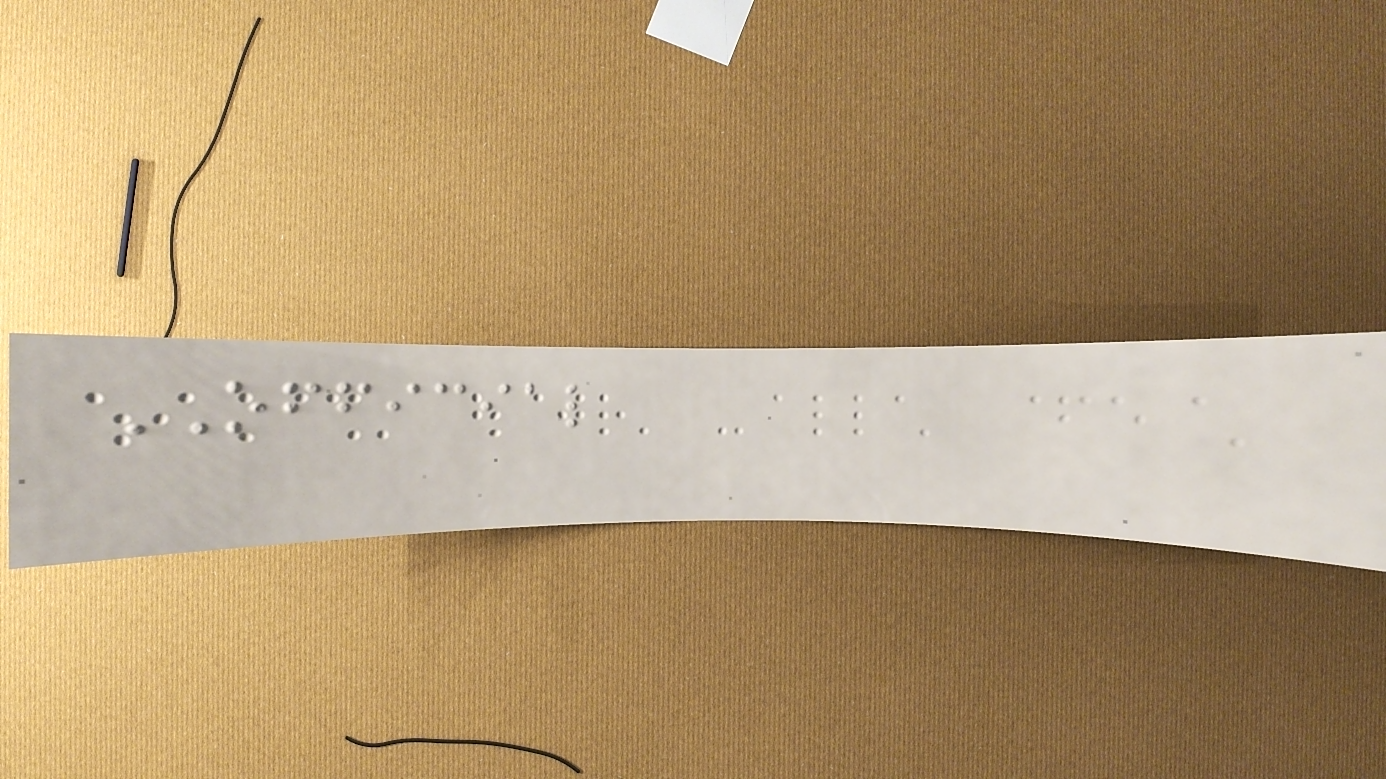OFFICIAL
